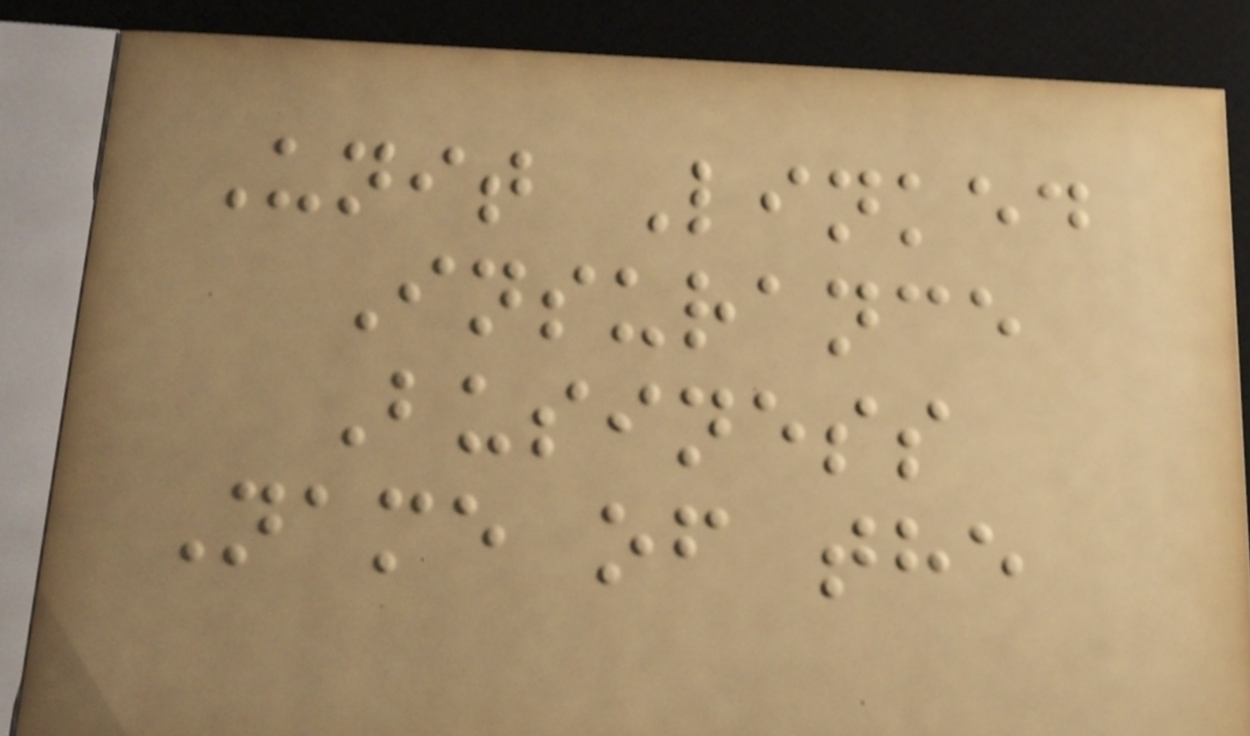Unit Linked
Insurance
Business
Name of the
